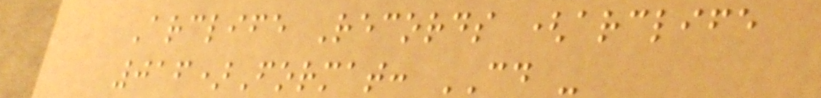Arclife Records (arclife
016)Format: CD -
